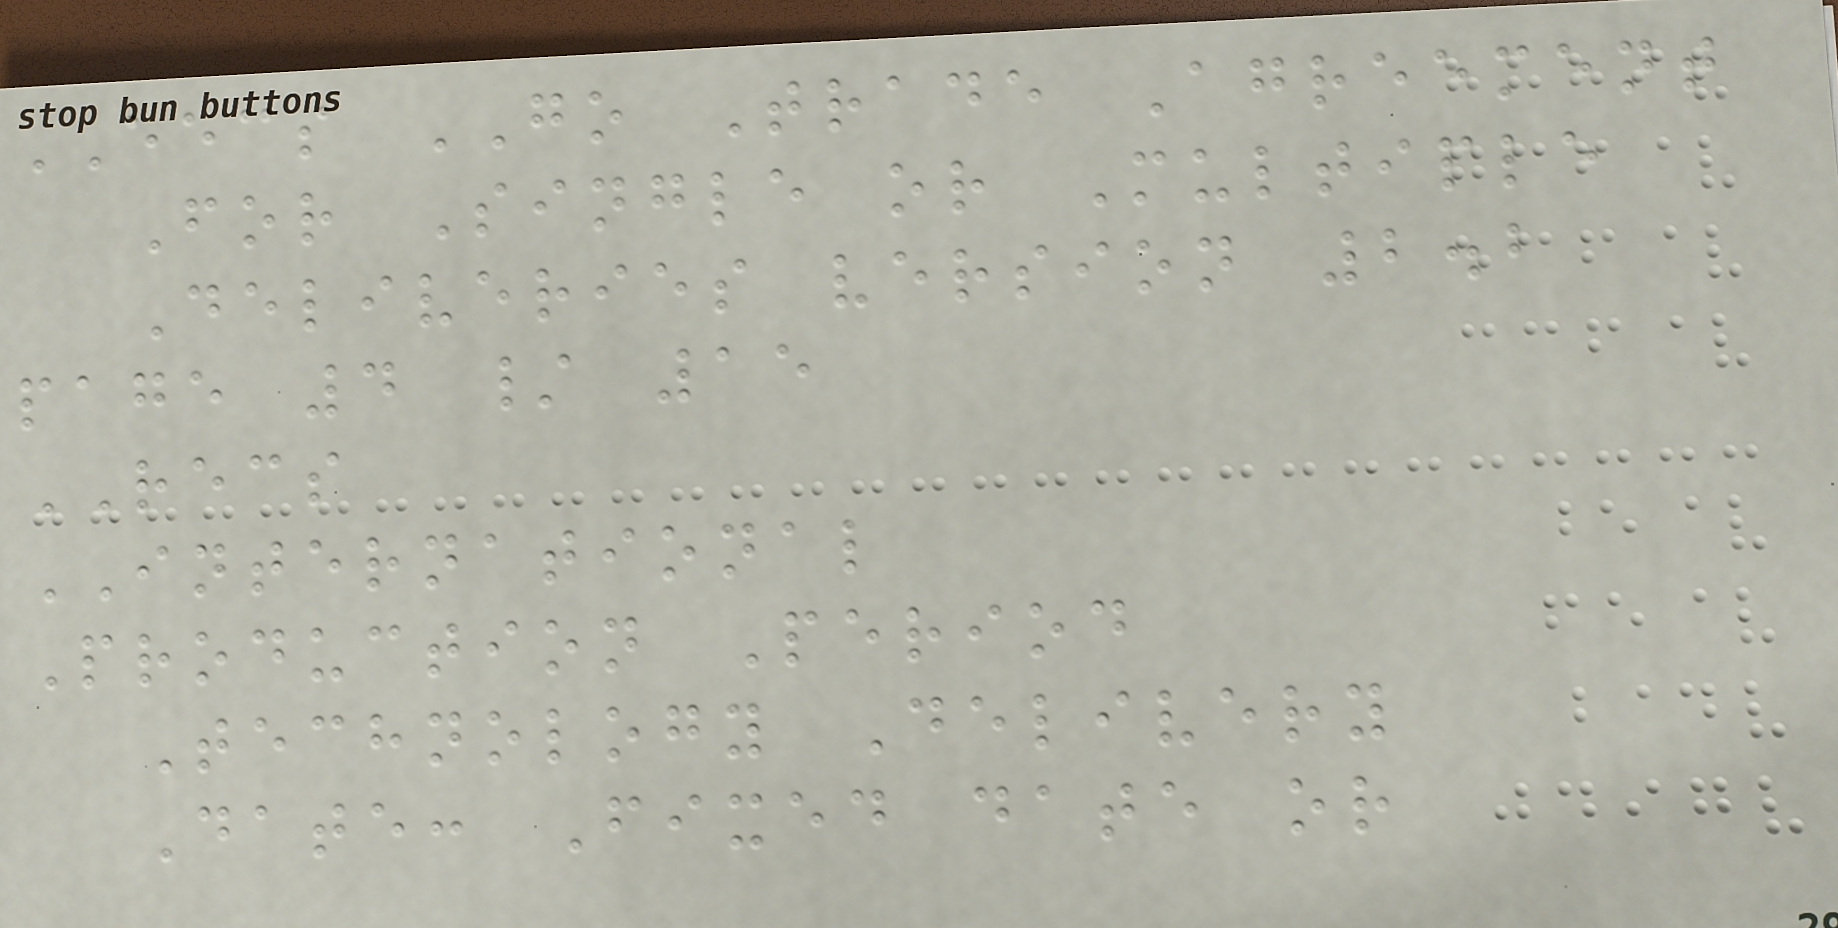EECS GO Trade Agreement
For Single or Multiple
Deliveries version 2.2
page 4 / 15
RECS
INTERNATIONAL
Production Period
Technology Delivery
Date: Fixed date or
